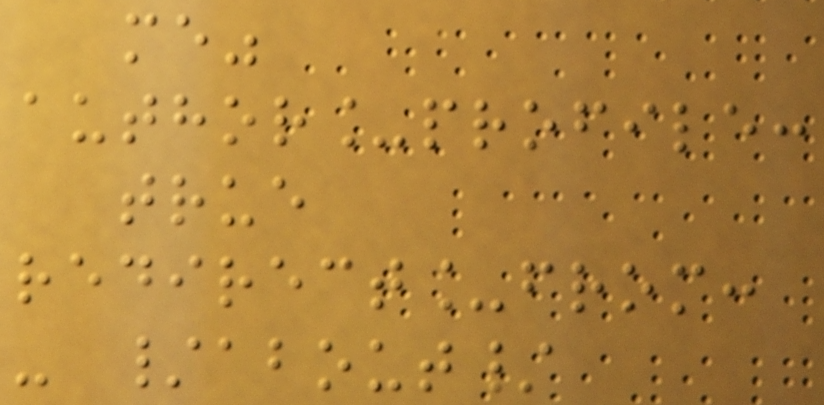me"
author_profile:
true
redirect_from:
- /about/
